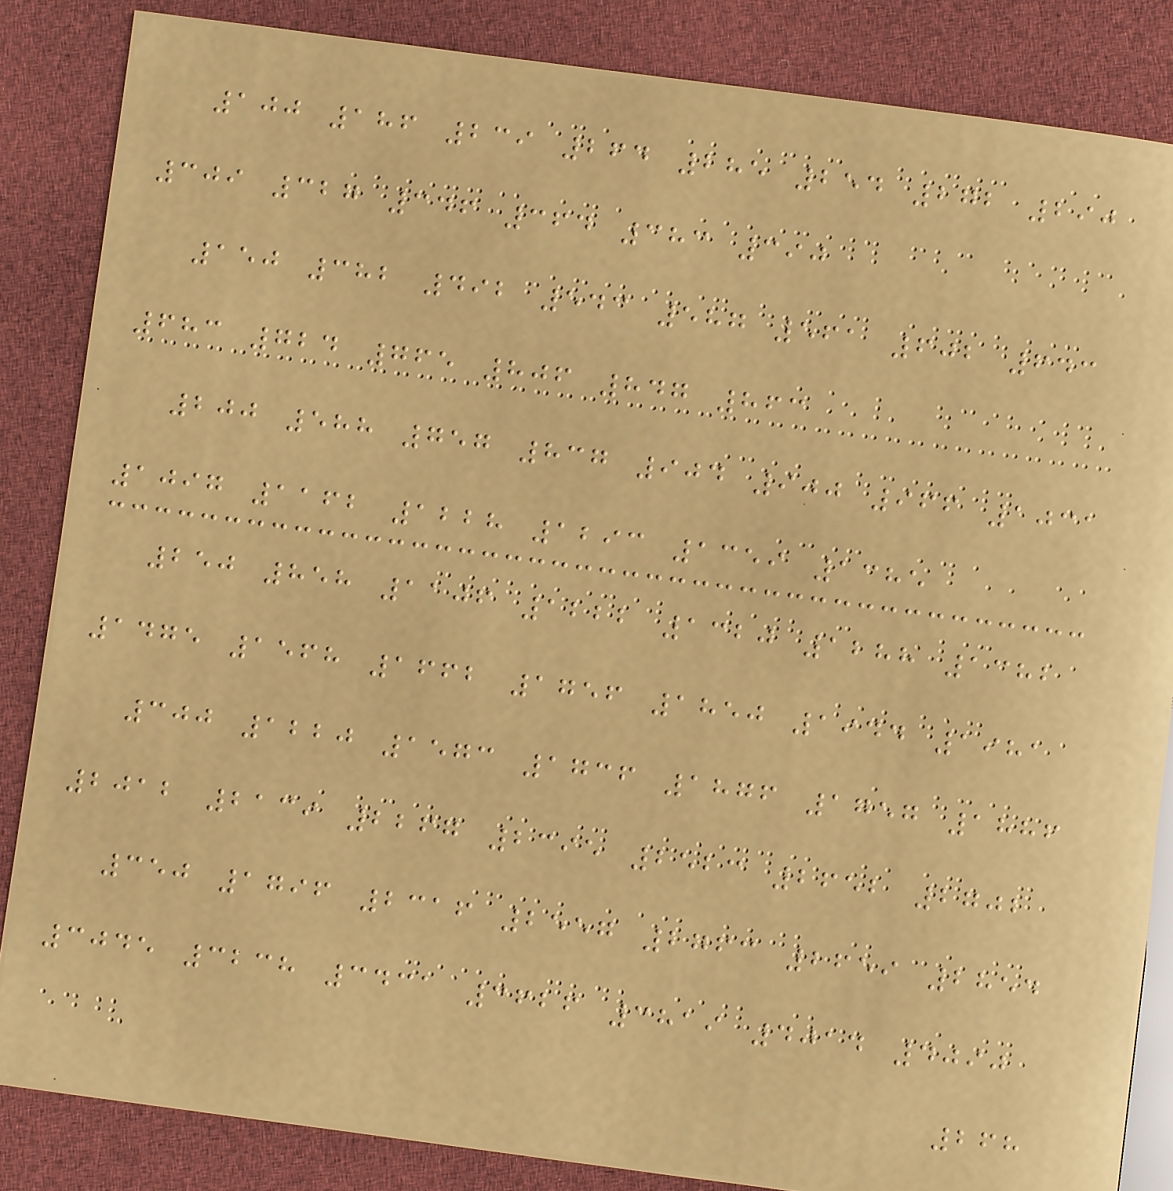100 186 239 264 285 254 272 290
309 327 346 364 383 390
150 382 492 543 587 561 602 643
683 724 765 806 847 863
200 588 757 837 904 900 966 1031
1097 1162 1228 1293 1359 1385
250 858 1106 1222 1320 1288 1382
1475 1568 1662 1756 1850 1944 1981
300 1220 1573 1736 1876 1757 1886
2012 2139 2267 2395 2523 2652 2702
350 1796 2316 2557 2763 2659 2854
3045 3238 3431 3626 3819 4014 4090
268
